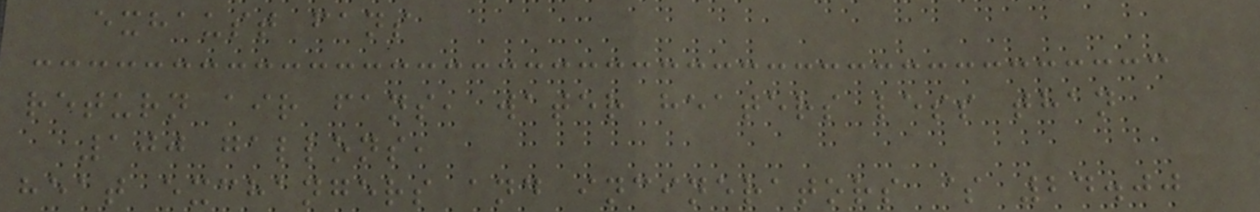exhaust fans
return air fans, water heaters less than
100 gallons,
heat exchangers and incinerators $ 24.00
